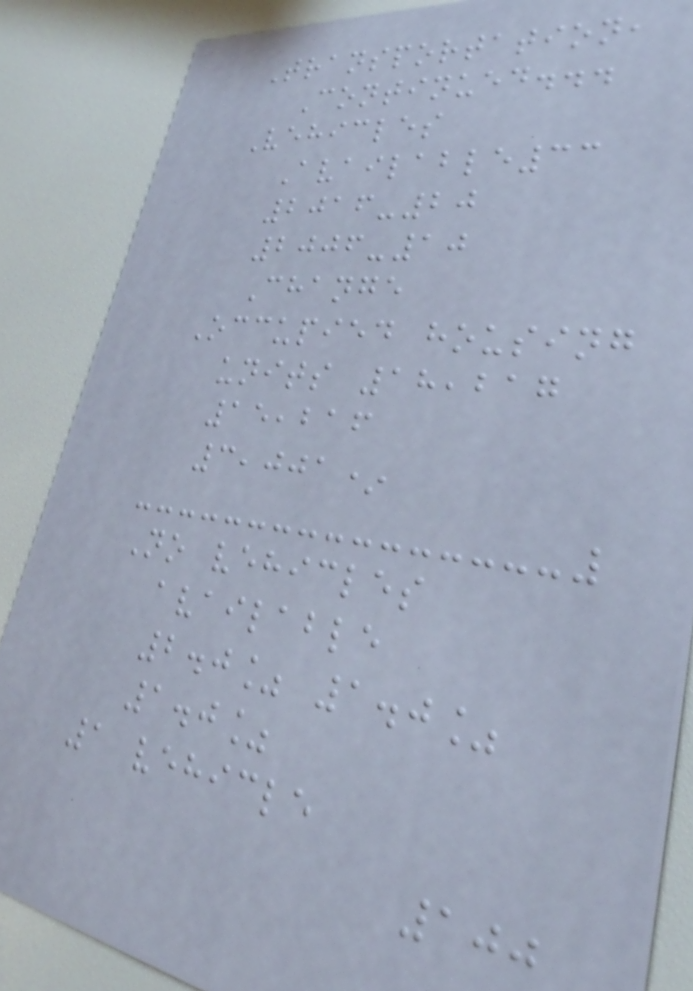Transportation,
Continued...
Vehicles
Available33
2016-20
2006-10
Change
Occupied housing
units 18,217
15,216
3,001*
No vehicles
available
2.0% 1.0%
1.0%
1 vehicle
100
